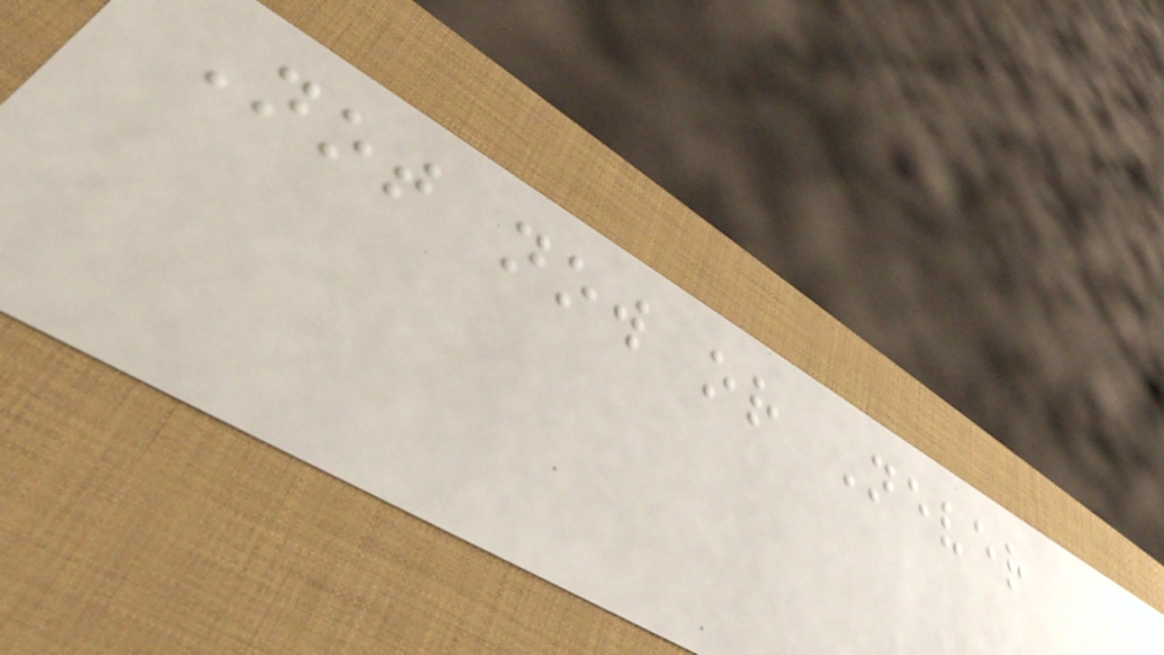Not now or Never
